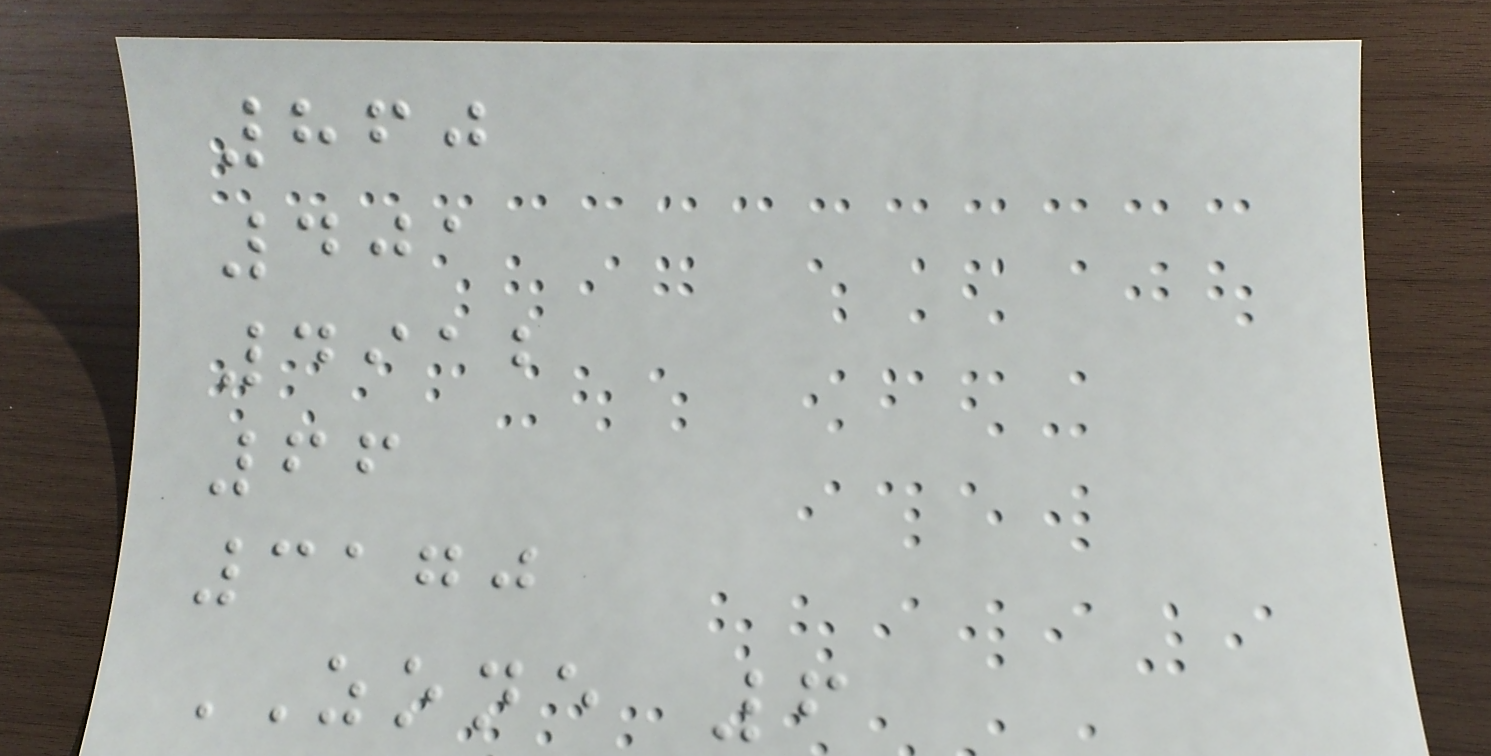860
401
4912
66
3170
ZONE 6
